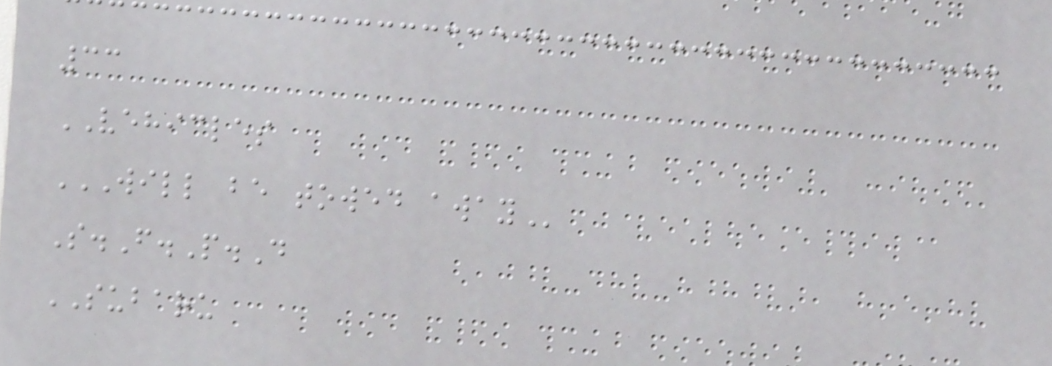33
VEHICLES
WILL BE TOWED AWAY
S.F.P.D
SUBARU
